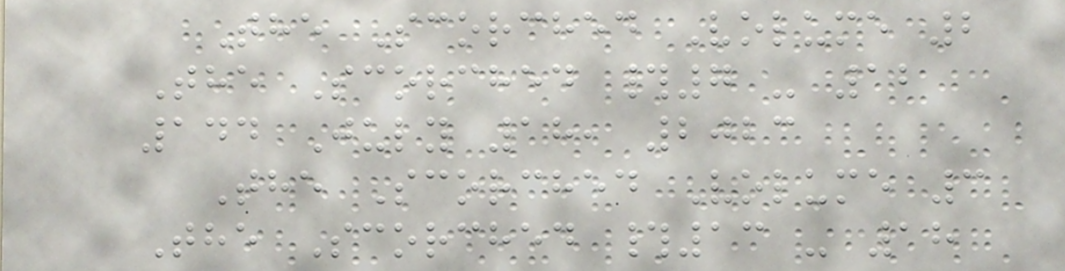The Scorched Volume 2
The Scorched #7 - 12
144 July 18, 2023
The Scorched Volume 3
The Scorched #13 - 18
